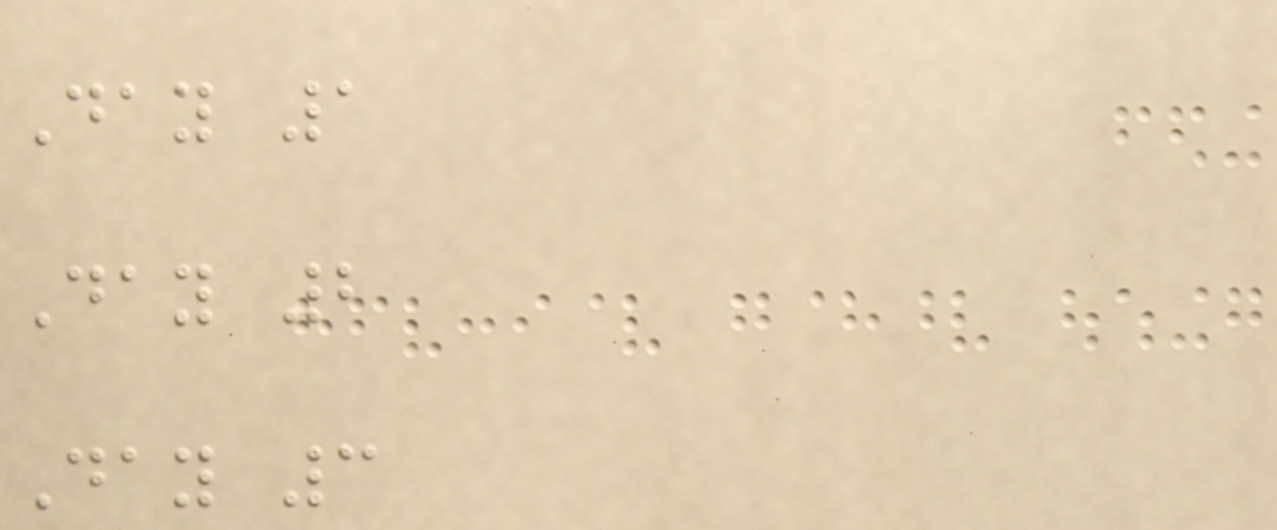Day 1
Day 2
Day 3
